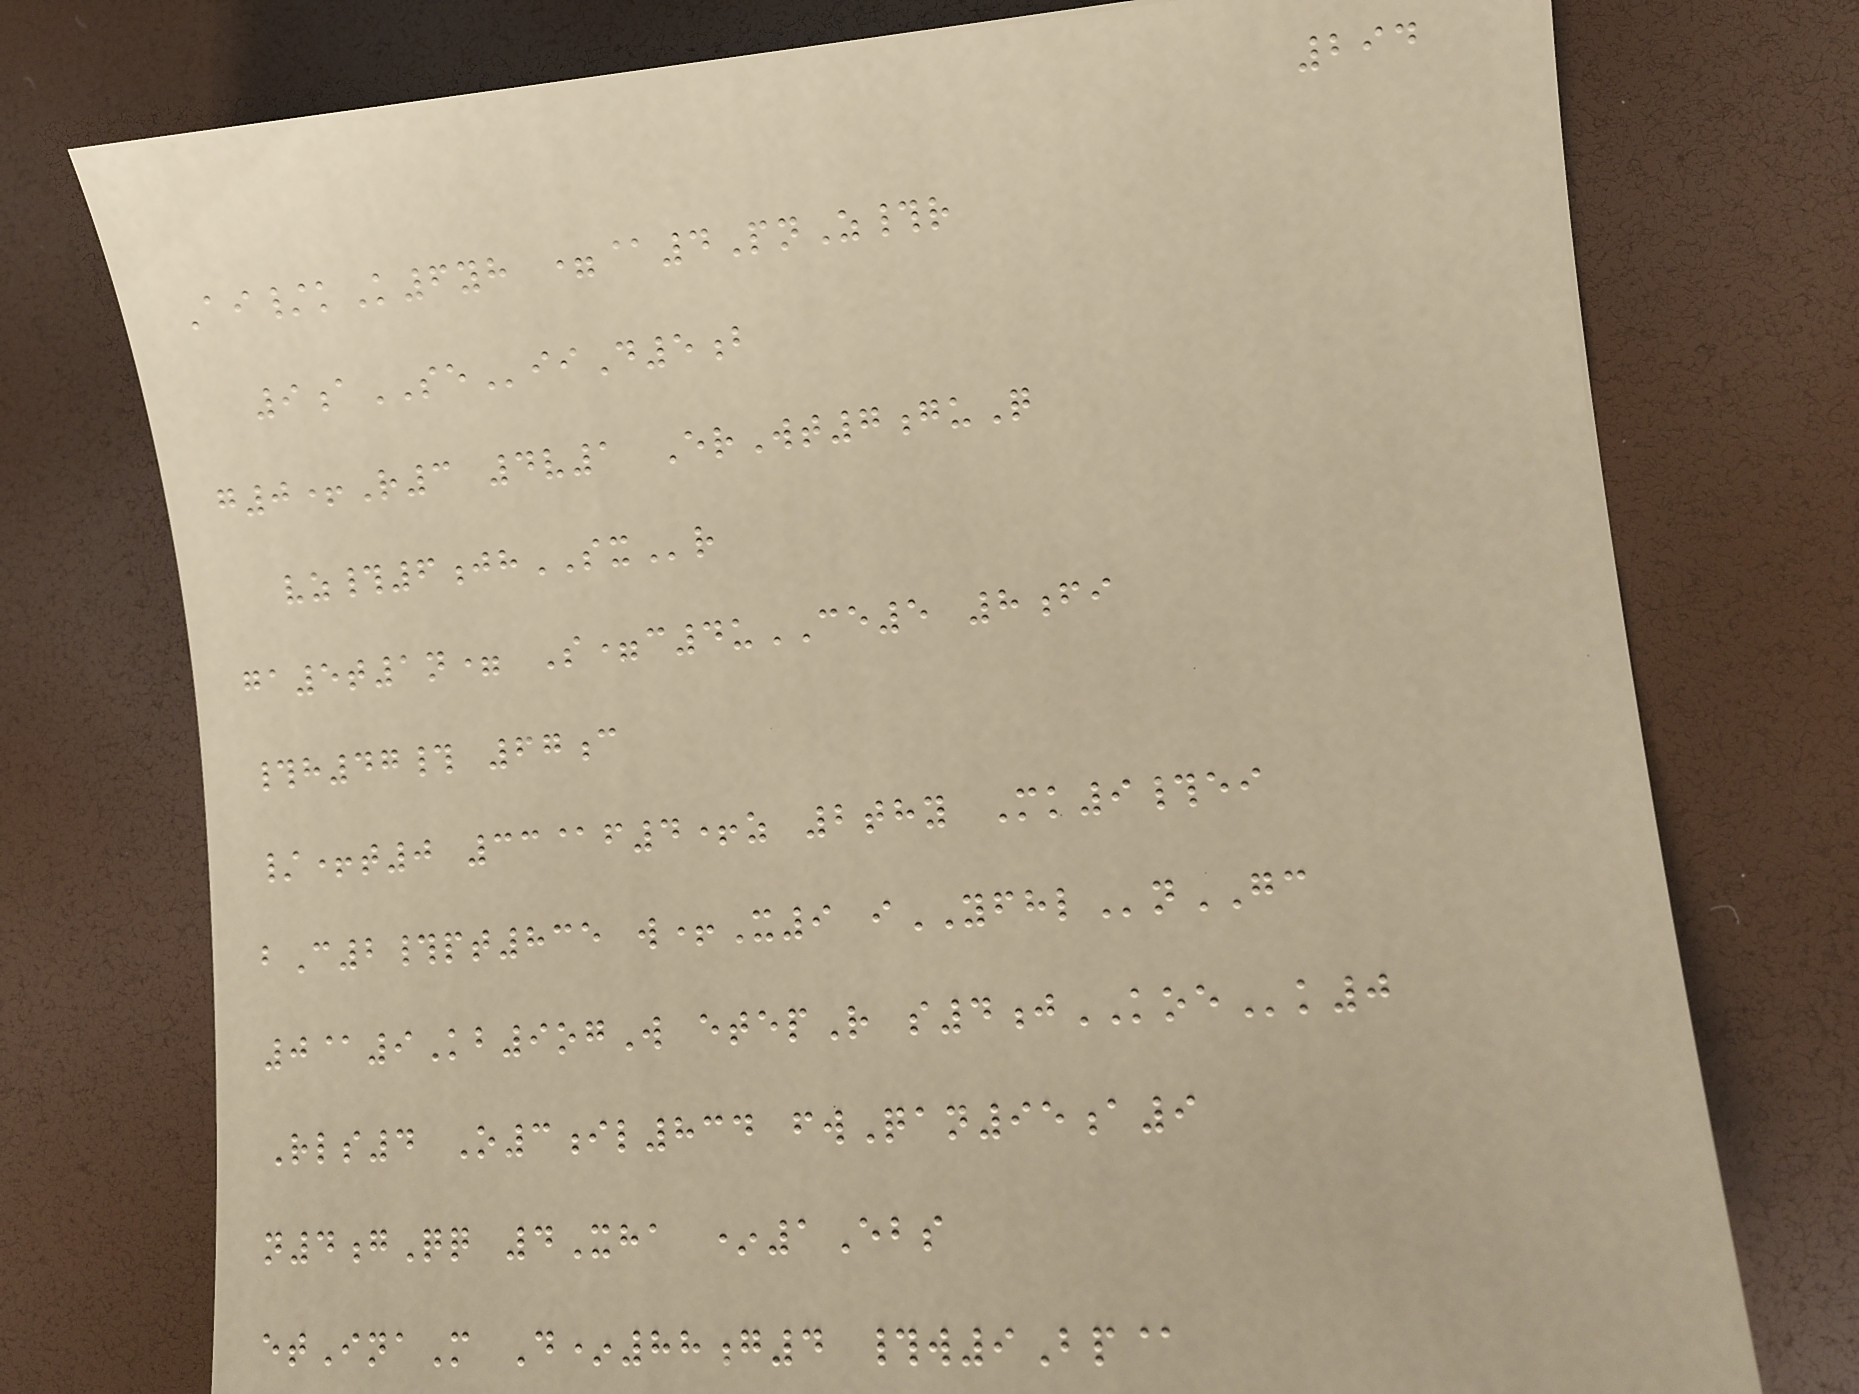294
Ai/kK6yh =@4PnZ#r
9aSEiiD5b
g0+R3 4v1 ErWt7guQ
vz#6jhSXr
ga5t1n= S=c4uCE5 8fi
#h47# 67c
/+t0 33@f4+z 2thy Mk9#ei
bC2#pt835 w+X9 iYFHLnGC
0@9Kb9ogW etepR s4jKOEk0
Rls4 O3il834 fwQan95a9
n4gQq 4Xha *1Ebs
etInaM D*88g4 #w9Bp@
